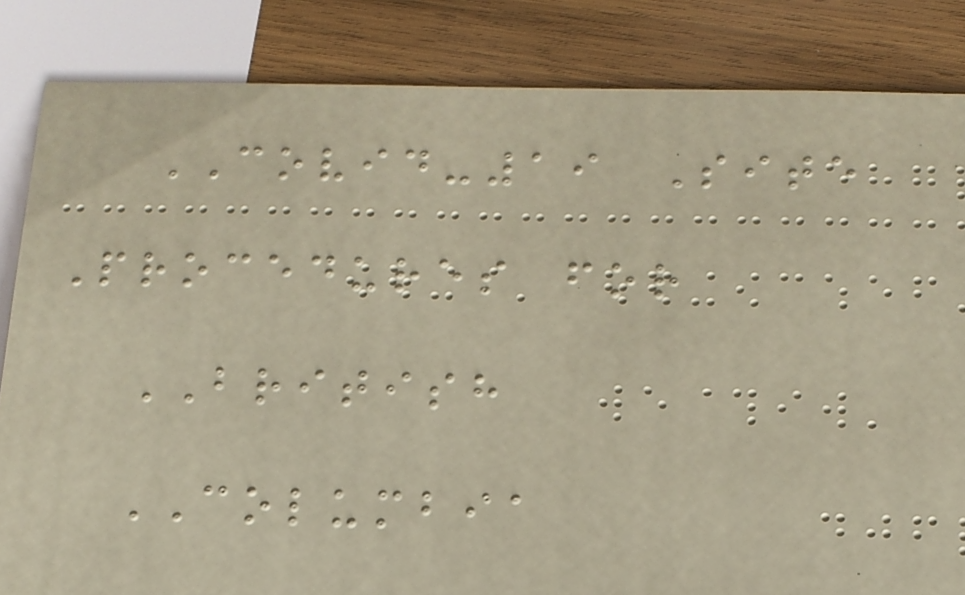COVID-19 Site
Procedures for
BRITISH
COLUMBIA
